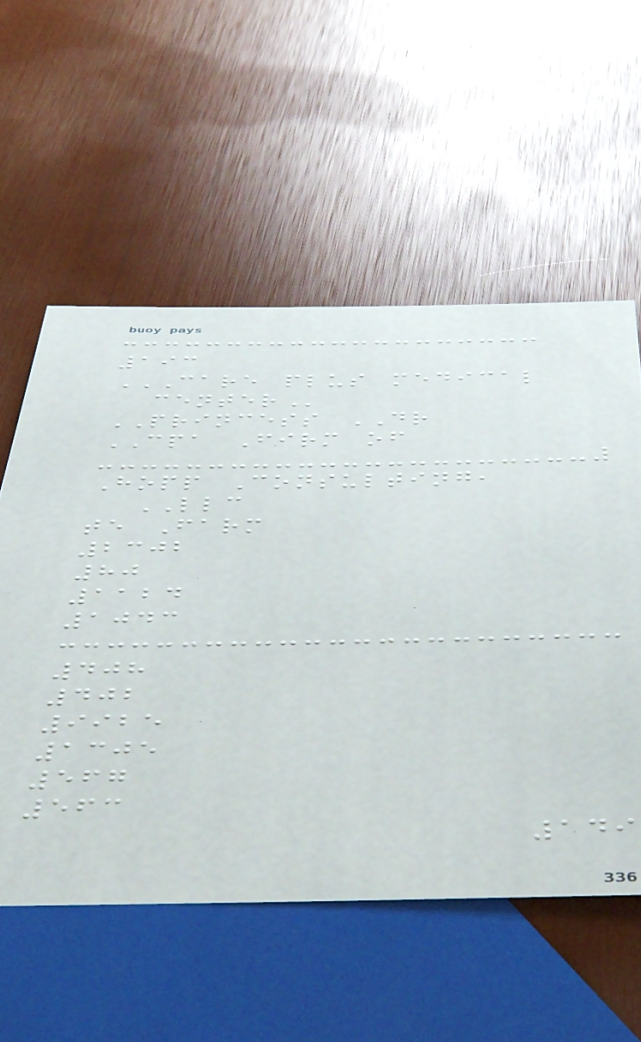193
CARE PLUS MEDICAL
CENTER
PRINCESS DR
CPA Firm of
Hopp Consulting,
LLC
te Farm
2302
80
1124
1043
408
402
9925
1305
567
563
149
